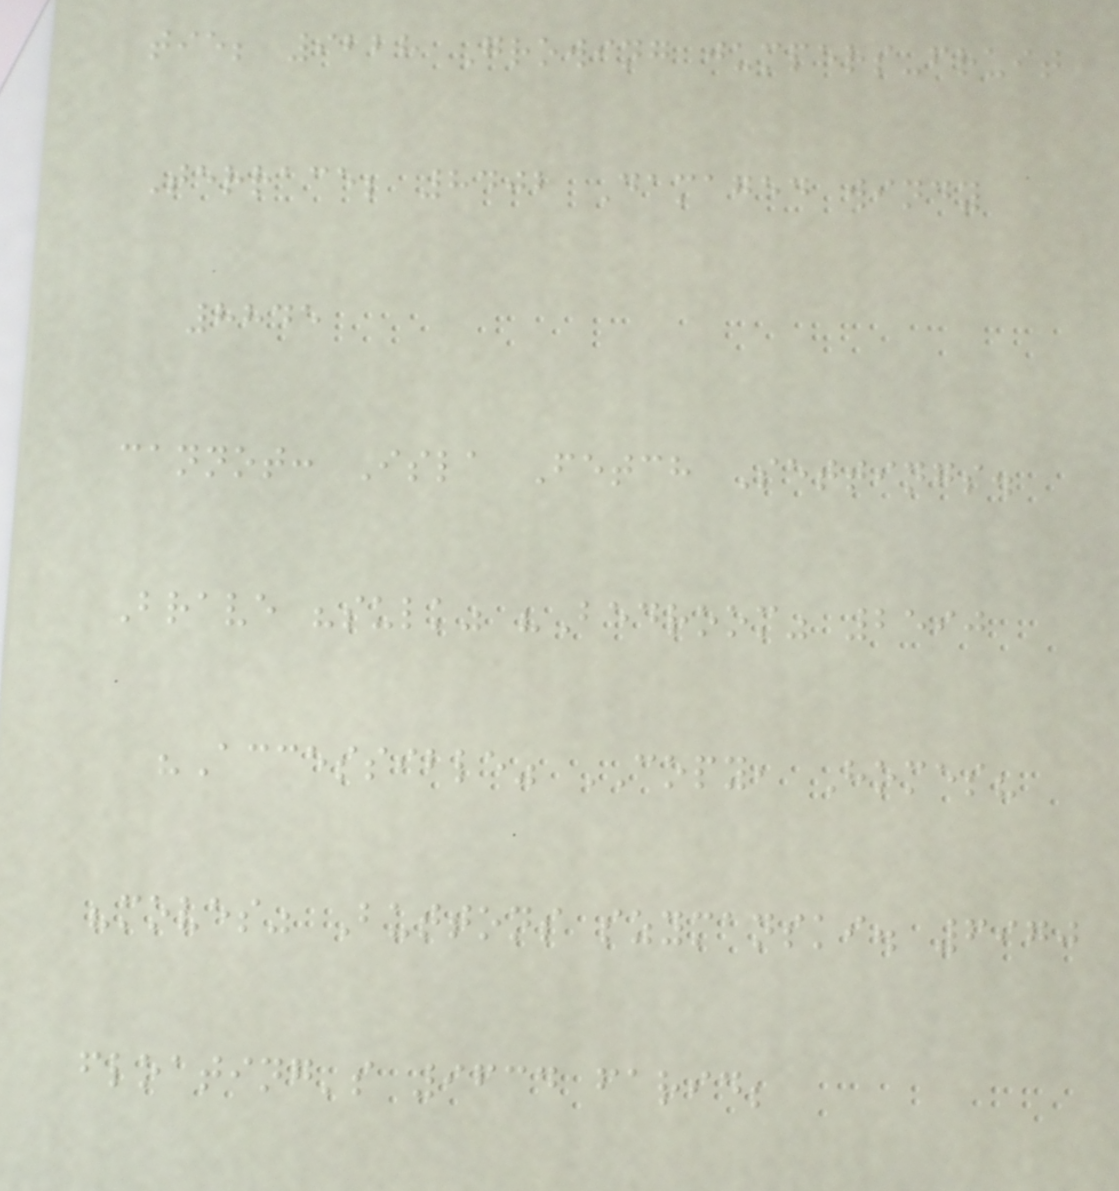tie; 9228 Growing jumpers-fruit
Terrace; 8402 Damaged windy
8845
cannot: Isla Fetch Settings.
Brave "sulk" "Bedroom" 2590
"Accessible" COPY, Homes?
"moves" Buttons szymanski. 6970
floating's 9634 farid;
